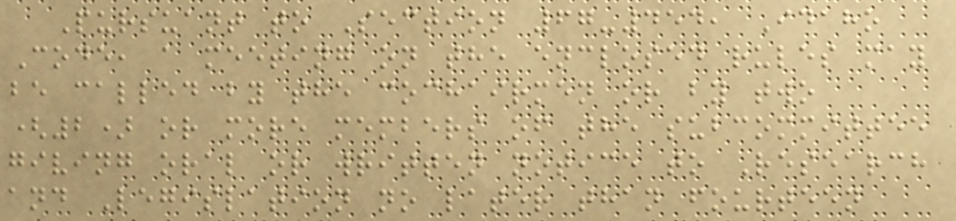Pursuant to Section 67-454, Idaho
Code, a meeting on the enclosed rules may
be called by the cochairmen or by two
(2) or more members of the subcommittee
giving oral or written notice to Research
and Legislation no later than fourteen
